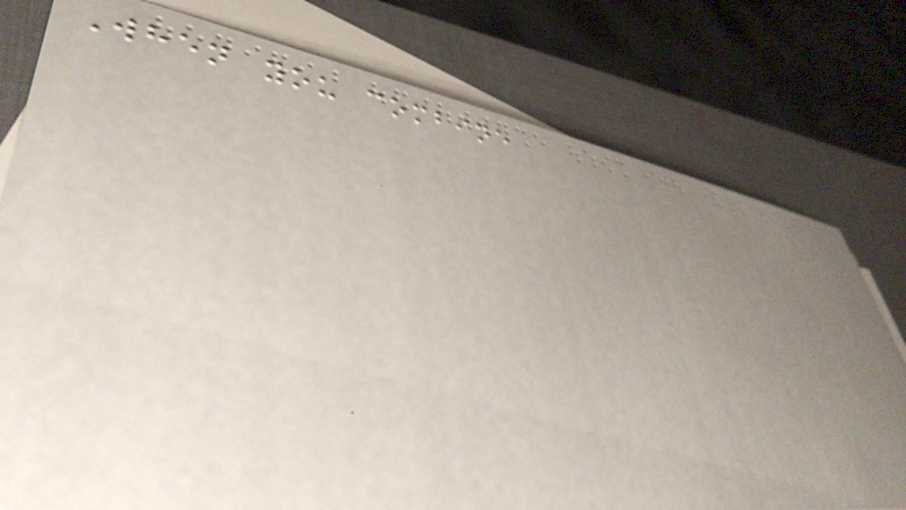When you combine
